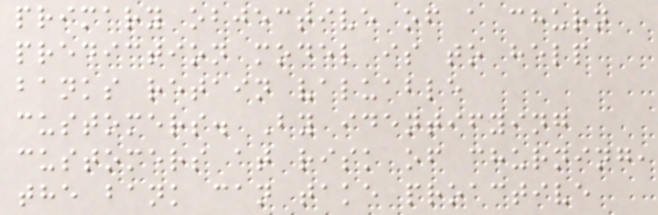primary objective of a churn
prediction model is to help
banks retain valuable
customers. By identifying
customers at risk of churning,
the bank can take proactive
